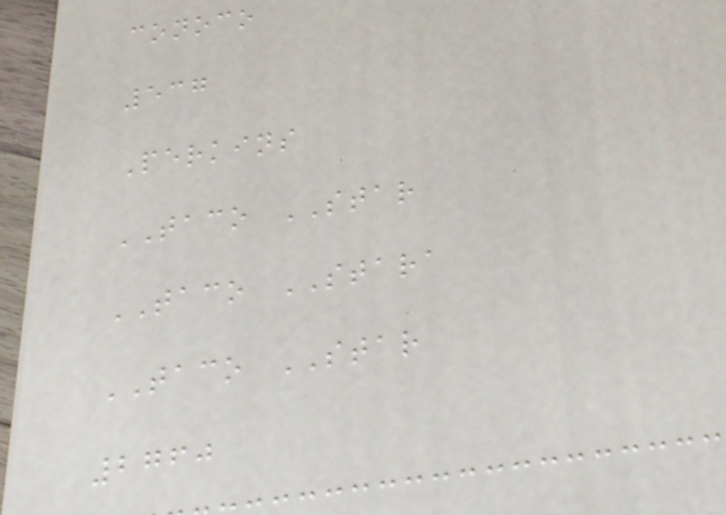conoco
537
Perkins
TACO STAR
TACO STARA
TACO STAR
2760
